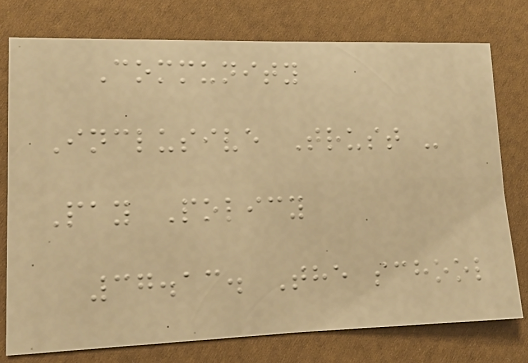Community
Inclusive Trust -
Pay Policy
37.13. The school
